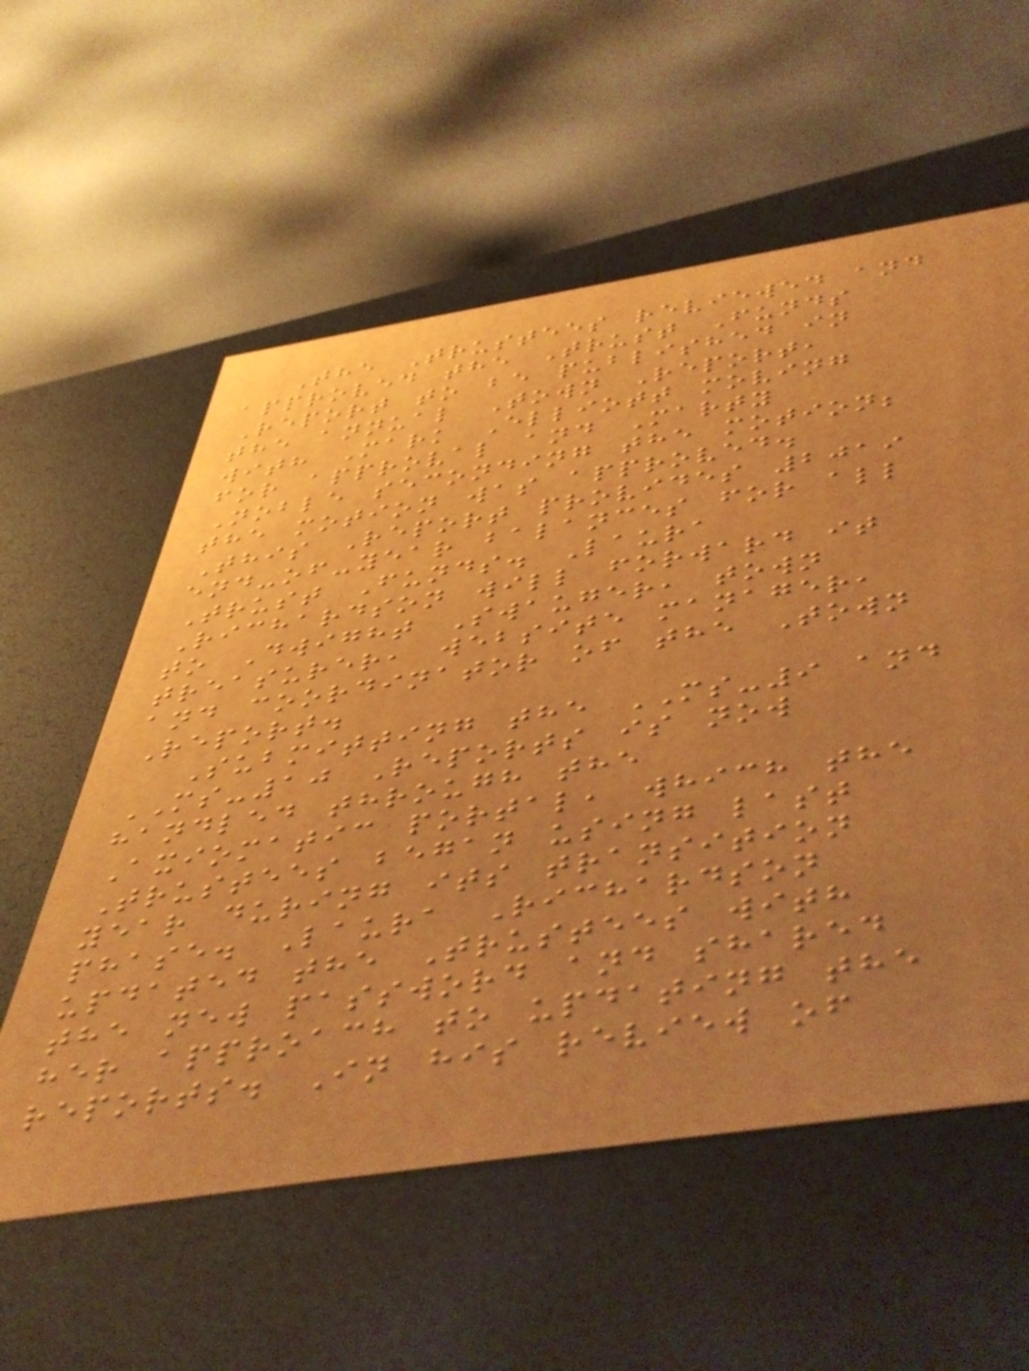The Trustees reviewed and
approved the Trust Funds
Report to be published in
the annual Town Report,
with Mark Elliott moving
for approval and Marty
Noble seconding the motion;
the motion was approved.
This Report provides 2019
end-of-year balances for all
Trust Funds. Laura
Richardson will forward it
to Dwight Swauger, town
treasurer, website manager,
and coordinator of the Town
Report.
Submitting the MS-9 and
MS-10 Reports is now
handled through the
Axiomatic portal, which the
Trustees began using last
year during its transition
phase. Laura Richardson
updated the Trustees with
the new password and shared
her approach to updating the
reports. In his review of
